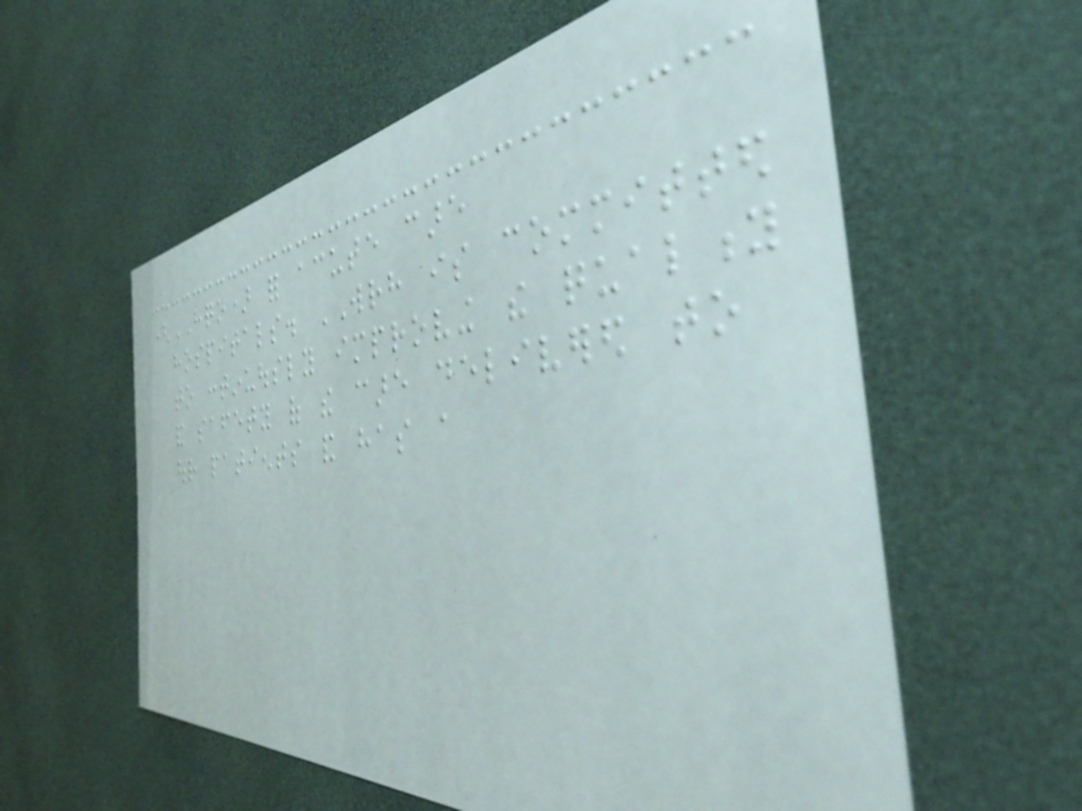(HQO) for acute care
hospitals. WRH is committed
to continuously improving the quality
and safety of the care delivered to
our patients and has a
